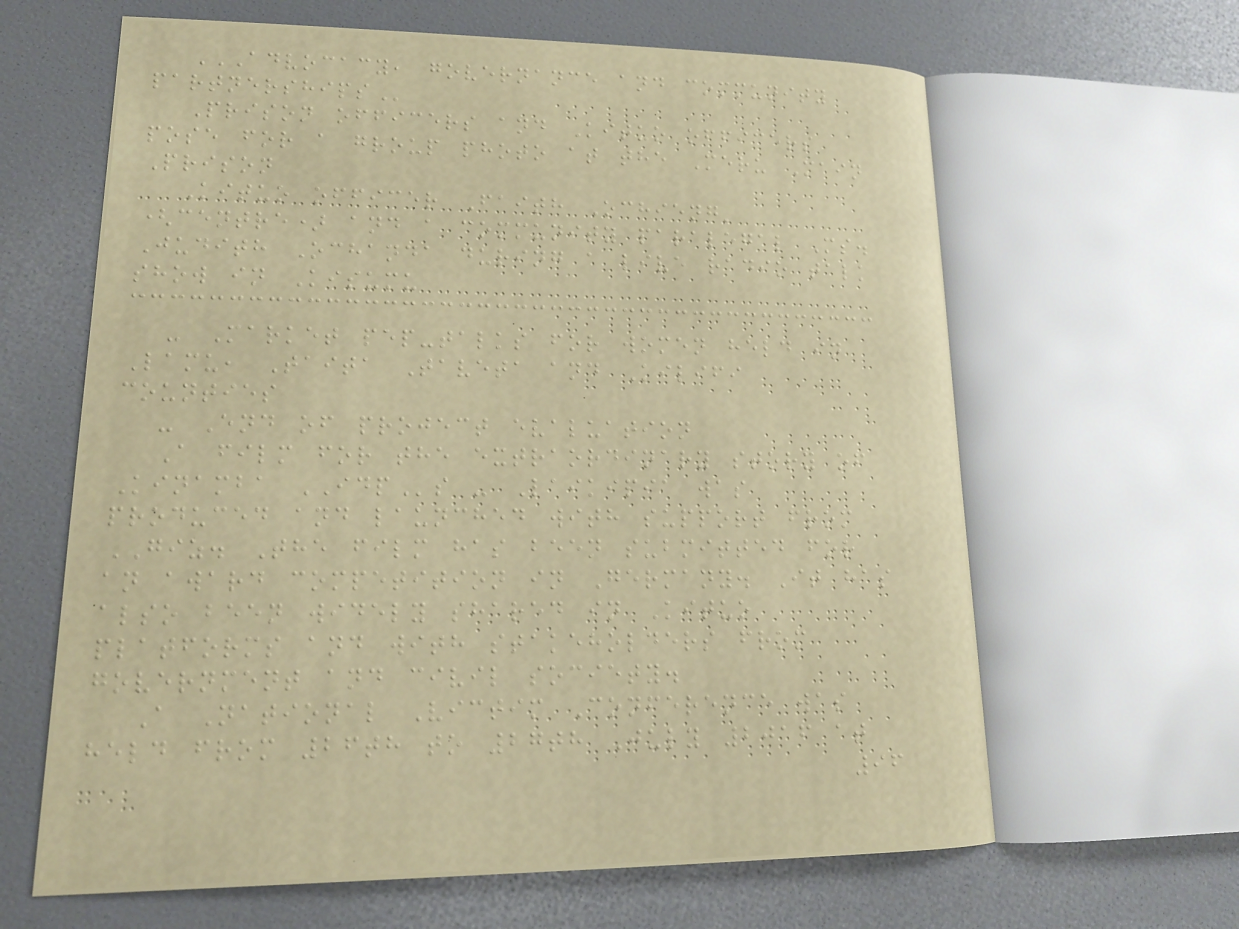ADVOCACY, GOVERNANCE AND COMMUNITY
PARTNERSHIPS
Prison officers and Kituo officers
pose for a group photo at the Meru Main
Prison
Kituo officer Faith Ochieng'
(centre) and a community paralegal Ms.
Judith Ochanda during a live radio talk
show in Kisumu
- Market pep-talks for women held in
Lamu, Taita Taveta and Kilifi
counties
- End of project evaluation
A film for the extraordinary story of
Kinamba IDPs - Laikipia was
produced and launched with support from
GIZ. The film has been submitted for
an award competition in Germany. It has
also been widely shared in Kituo
platforms and with stakeholders from
government and civil society.
A National Victim Conference was
held from 26th to 27th July 2016 at
96
